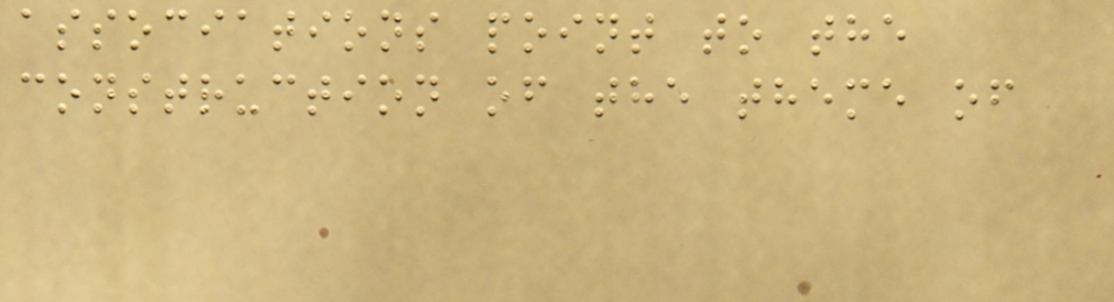associations point to the
construction of the theme of
